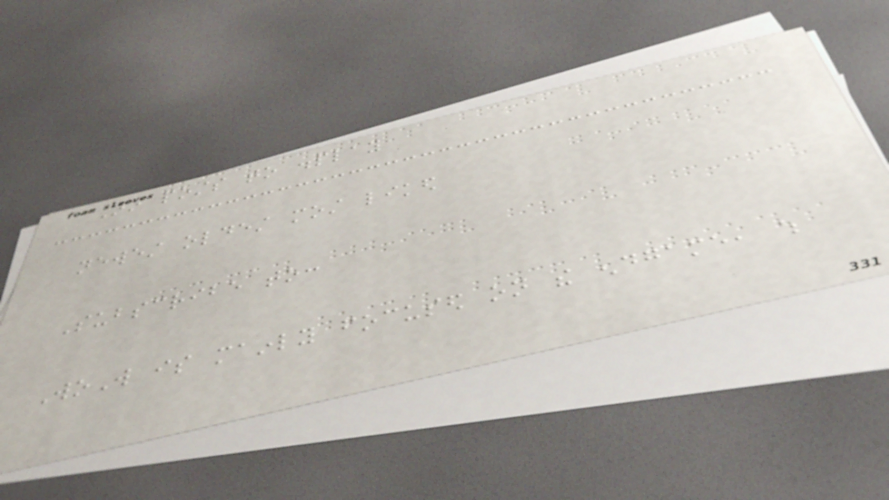No posts to display
newest oldest most liked
Subscribe to:
WoW is mainly focused on the endgame, which
